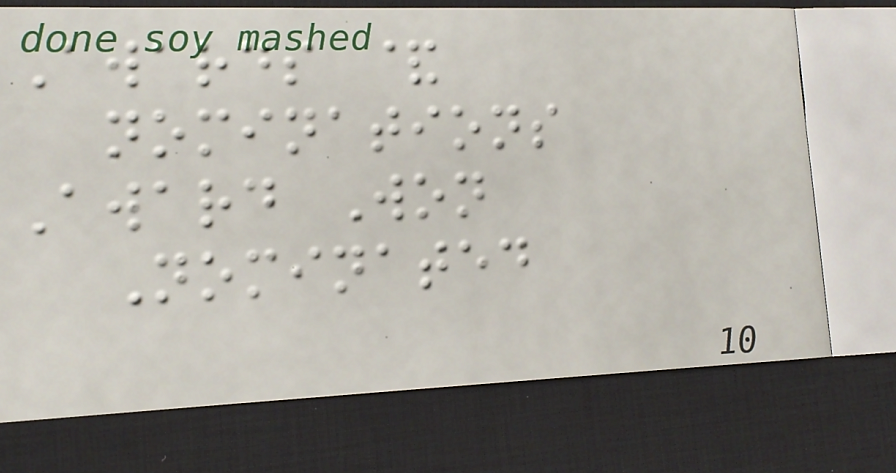Awards &
nominations
Award Won
Nominated
